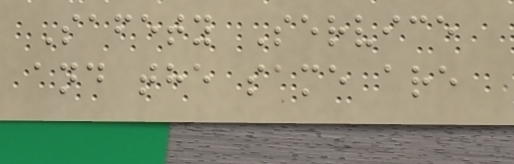Safety Service
and the same are
